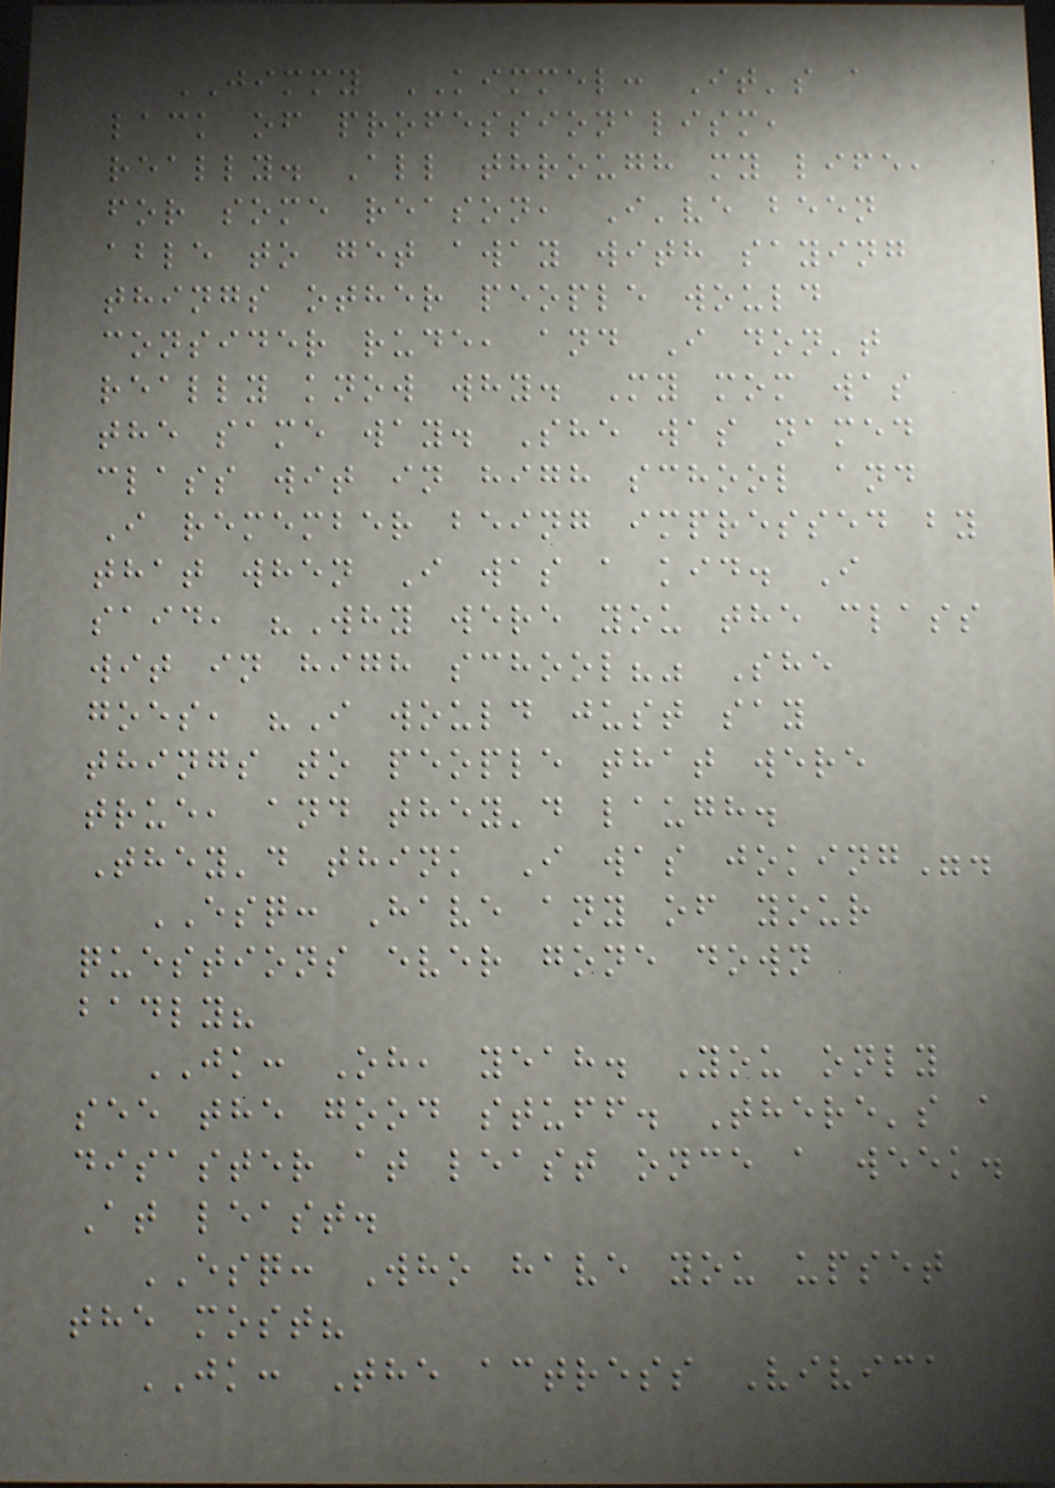JIMMY KIMMEL: It's a
lack of professionalism,
really. All through my life,
for some reason, I've been
able to get away with saying
things other people would
consider rude, and I don't
really know why. My mom was
the same way. She was named
class wit in high school and
I remember being impressed by
that when I was a kid. I
said, "Why were you the class
wit in high school?" She
goes, "I would just say
things to people that were
true, and they'd laugh.
They'd think I was joking".
ESQ: Have any of your
questions ever gone down
badly?
JK: Oh, yeah. You only
see the good stuff. There's a
disaster at least once a week.
At least.
ESQ: Who have you upset
the most?
JK: The actress Vivica
